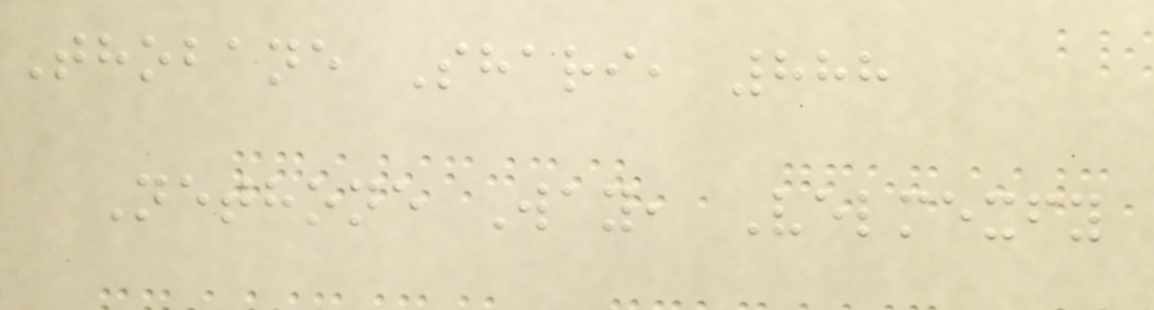Thobane Shari, 888
Nethone Way, Velmexfy
